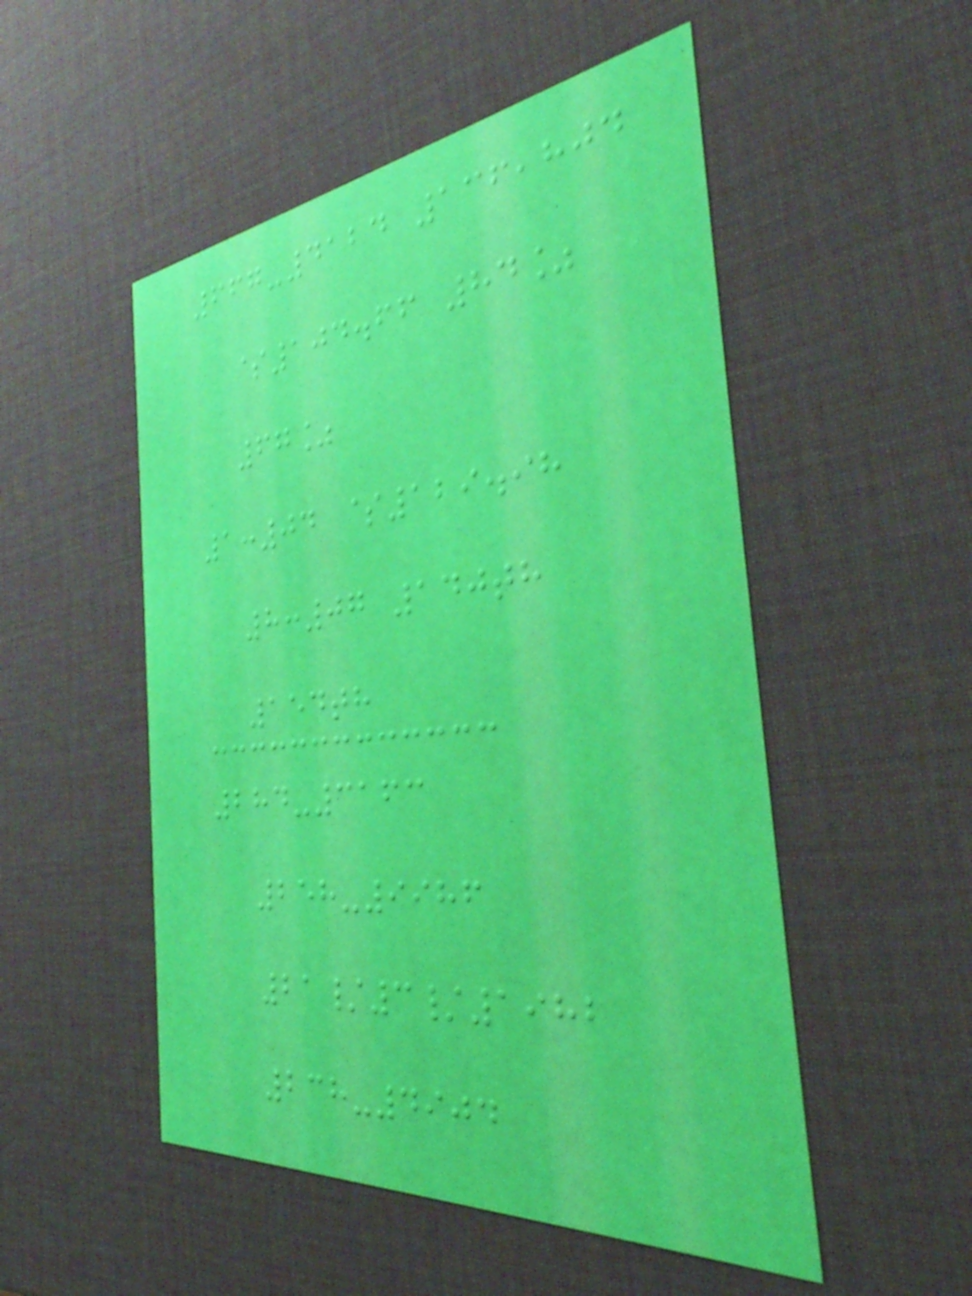667-4124 136,804
$104.66 84%
67%
1:04 $129.98
8:07 140th
154th
284-3163
258-9986
21/3/1982
238-4904
